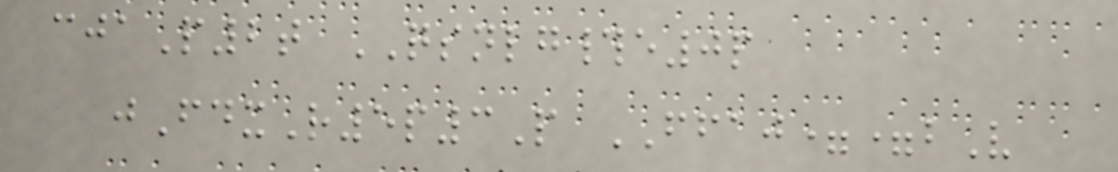cjaP2t QSNLG#e0p
jFdxR5p3P FFAJ==bV
